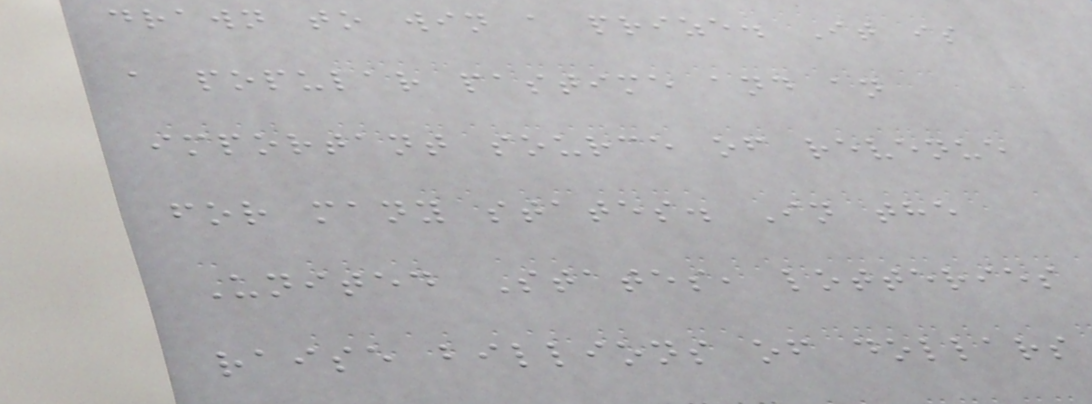drawn to win a prize. It is
a popular pastime and an
important source of revenue
for many states. In the
United States, lotteries
raise billions of dollars
